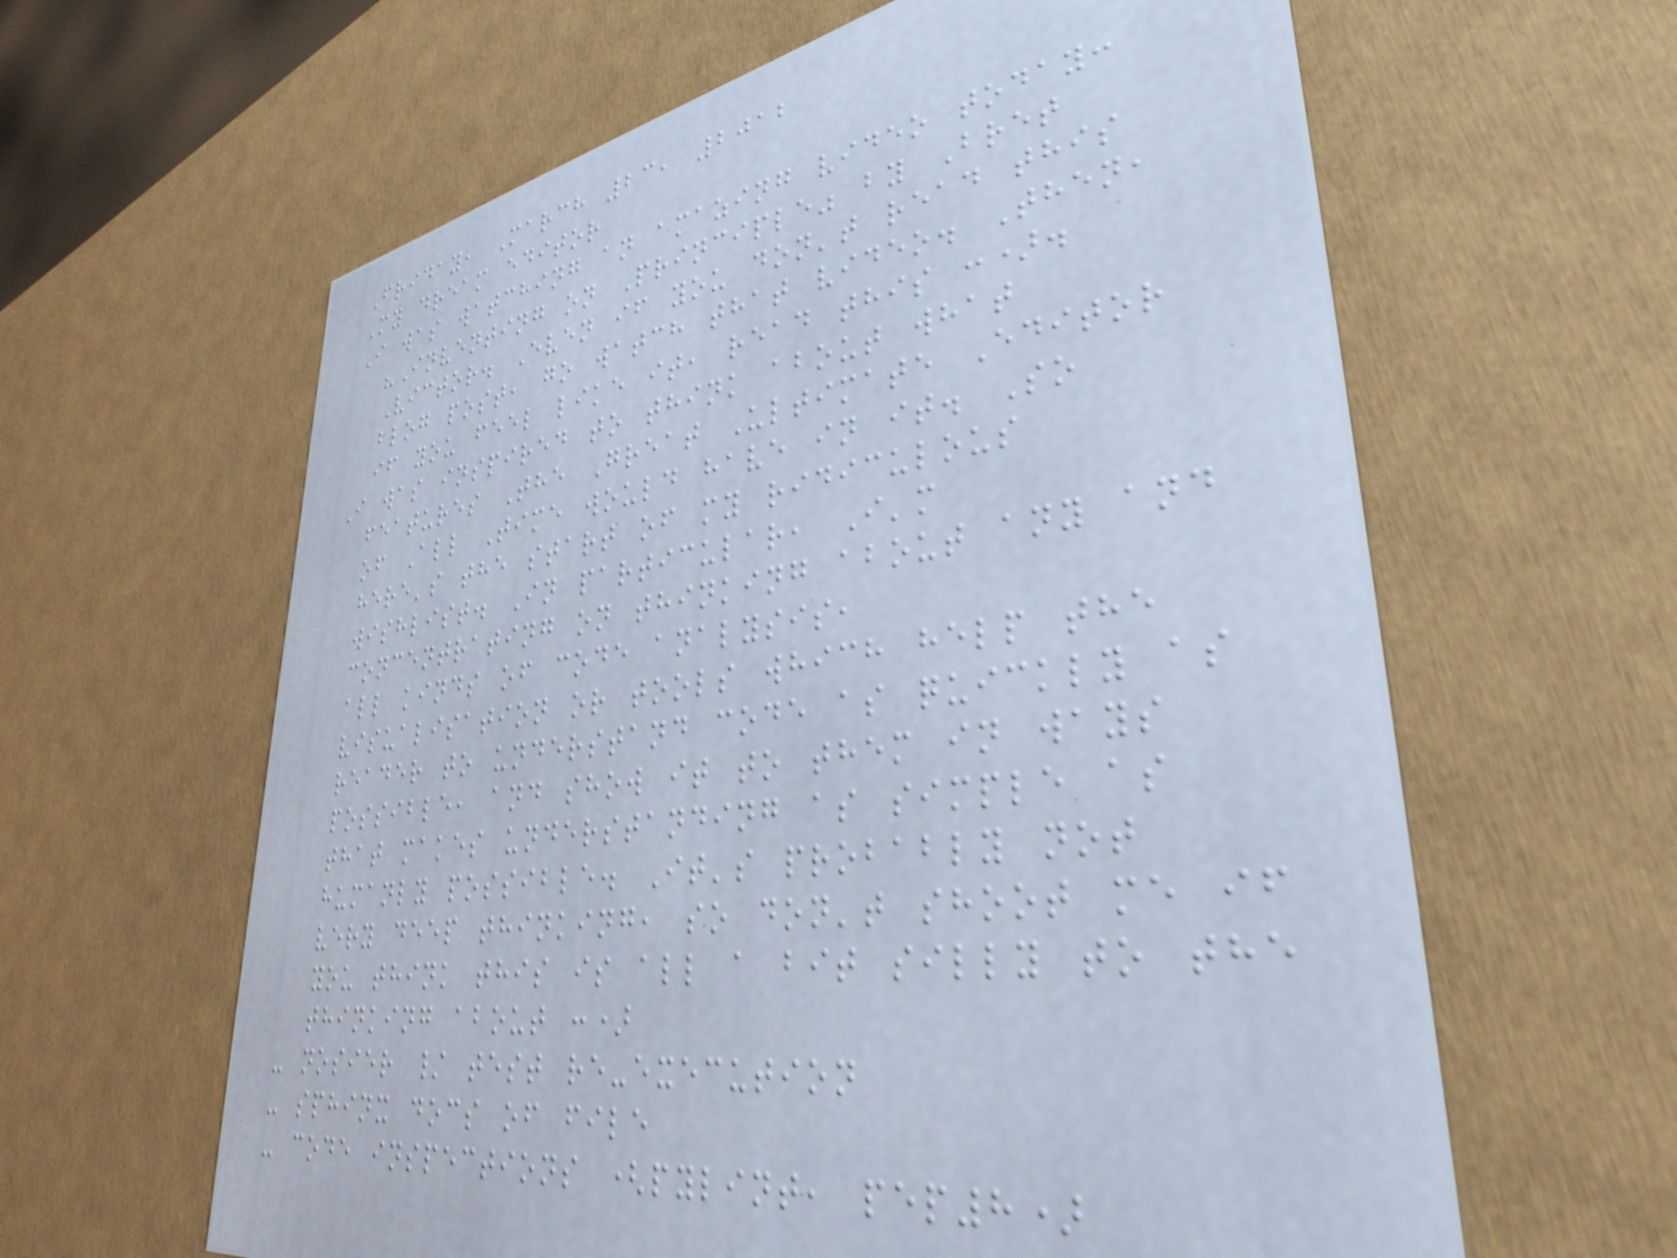Friday, March 23, 2012
My dream editor
I was watching an amazing video today:
"Inventing on Principle" by Bret
Victor. Even if you don't read this
blog post, go watch that video. Then,
if you feel like it, read this :).
I was inspired to think about what
features The Great Ultimate Editor
of All Time would have in it. So
here's the start of my ridiculous
wishlist. In particular, I'm
concentrating on thinking about any and
all kinds of code analysis,
visualisation or tools which help the
reader to understand code as quickly as
possible, and show it to them in ways
that makes understanding as simple as
humanly possible. It's probably not
very deep thinking, so don't shoot me if
you think this is all a bit silly to the
thinking about :)
- nosier / test re-execution
- sphinx docs of file
- code inspections (pylint, pep8)
